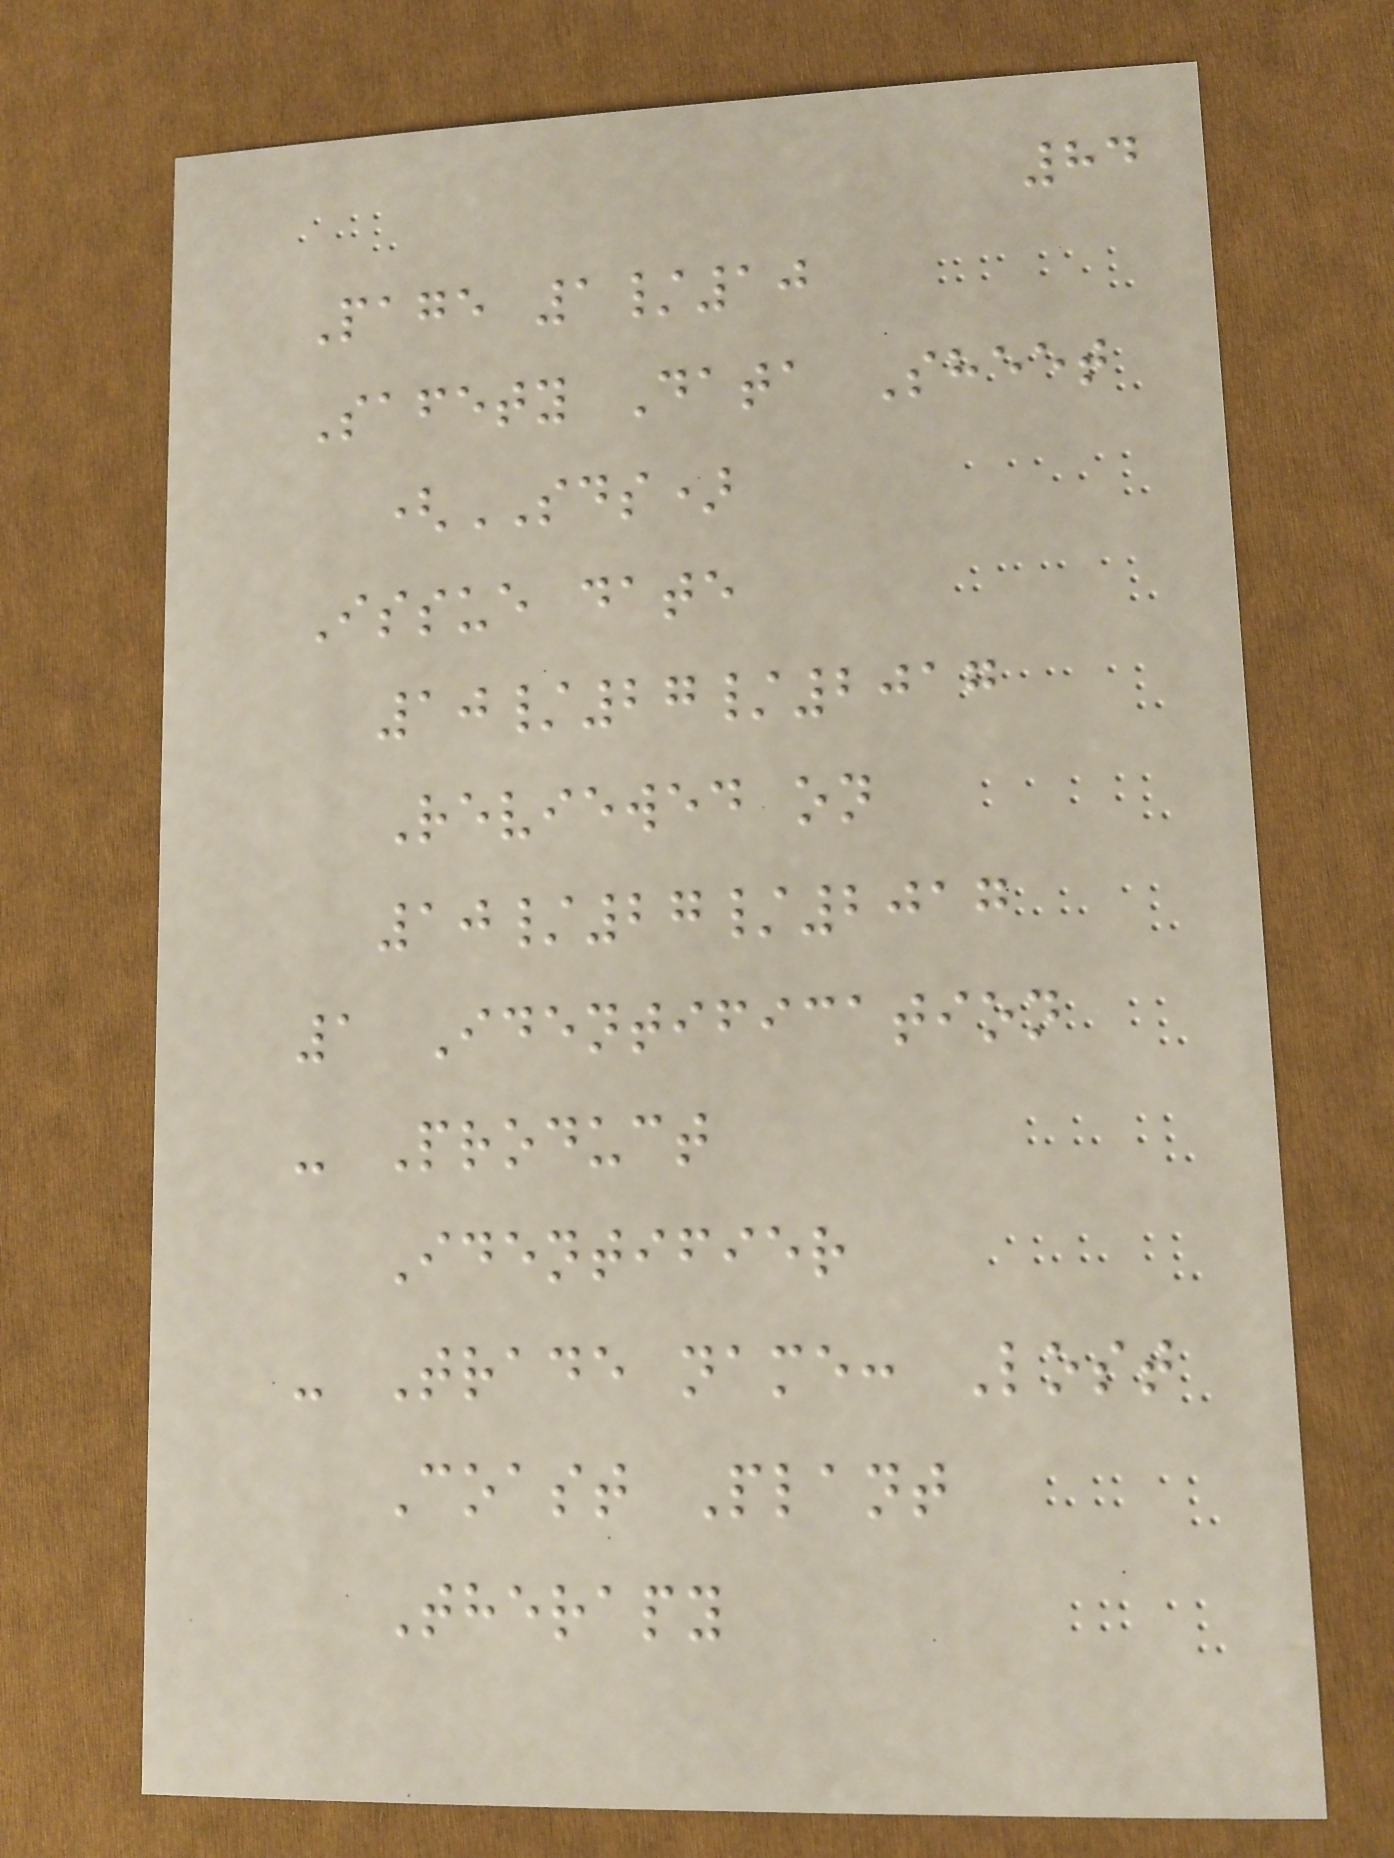84
Page 1/10
Safety Data Sheet
(SDS)
Issue date
10/27/2017
Reviewed on
10/27/2017
1 Identification
- Product
Identifier
- Trade name: Lost
Coast Plant
Therapy
